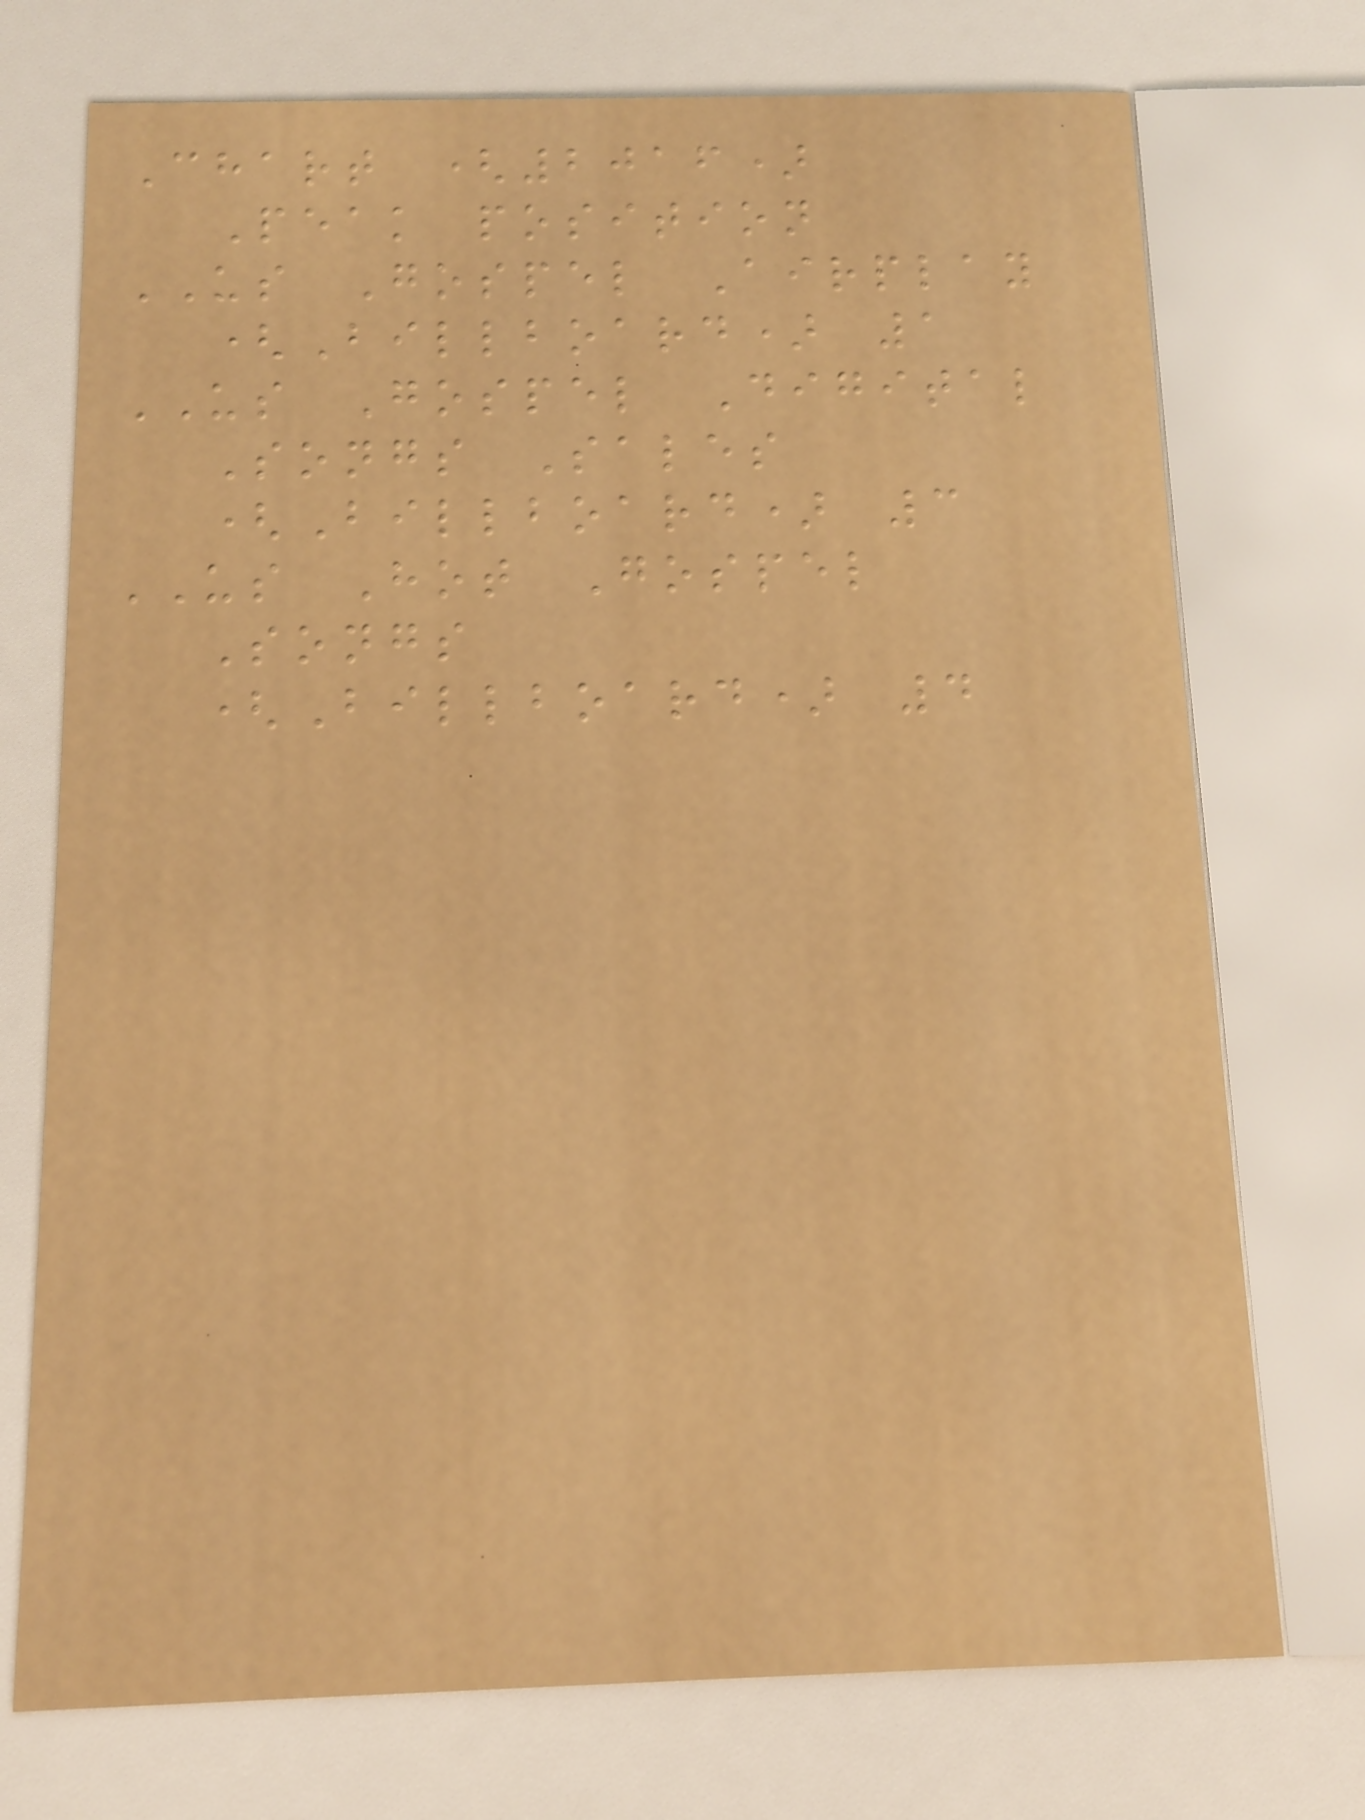Chart (2016)
Peak position
US Gospel Airplay
(Billboard) 1
US Gospel Digital
Songs Sales
(Billboard) 3
US Hot Gospel
Songs
(Billboard) 4
